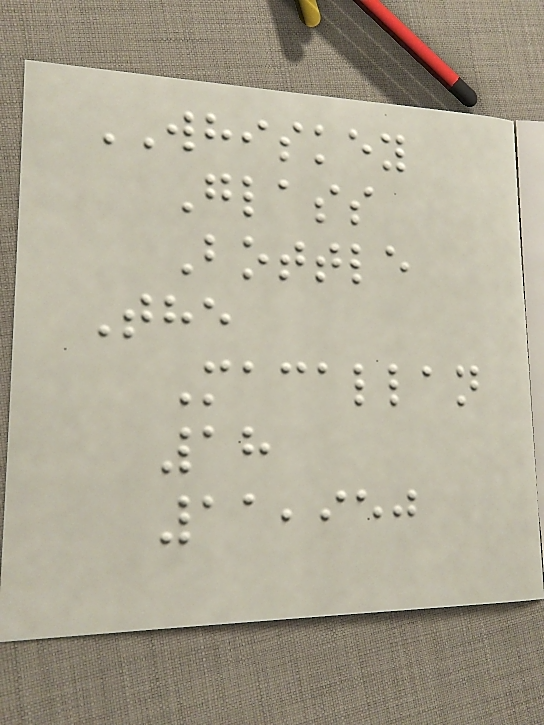WHISKEY
Glass
Bottle
The
Macallan
18
11,950
